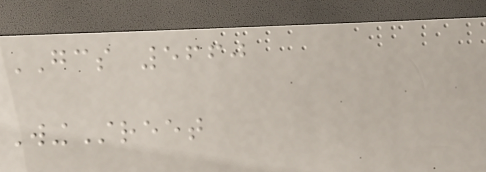GCS 5660
WingStreet
